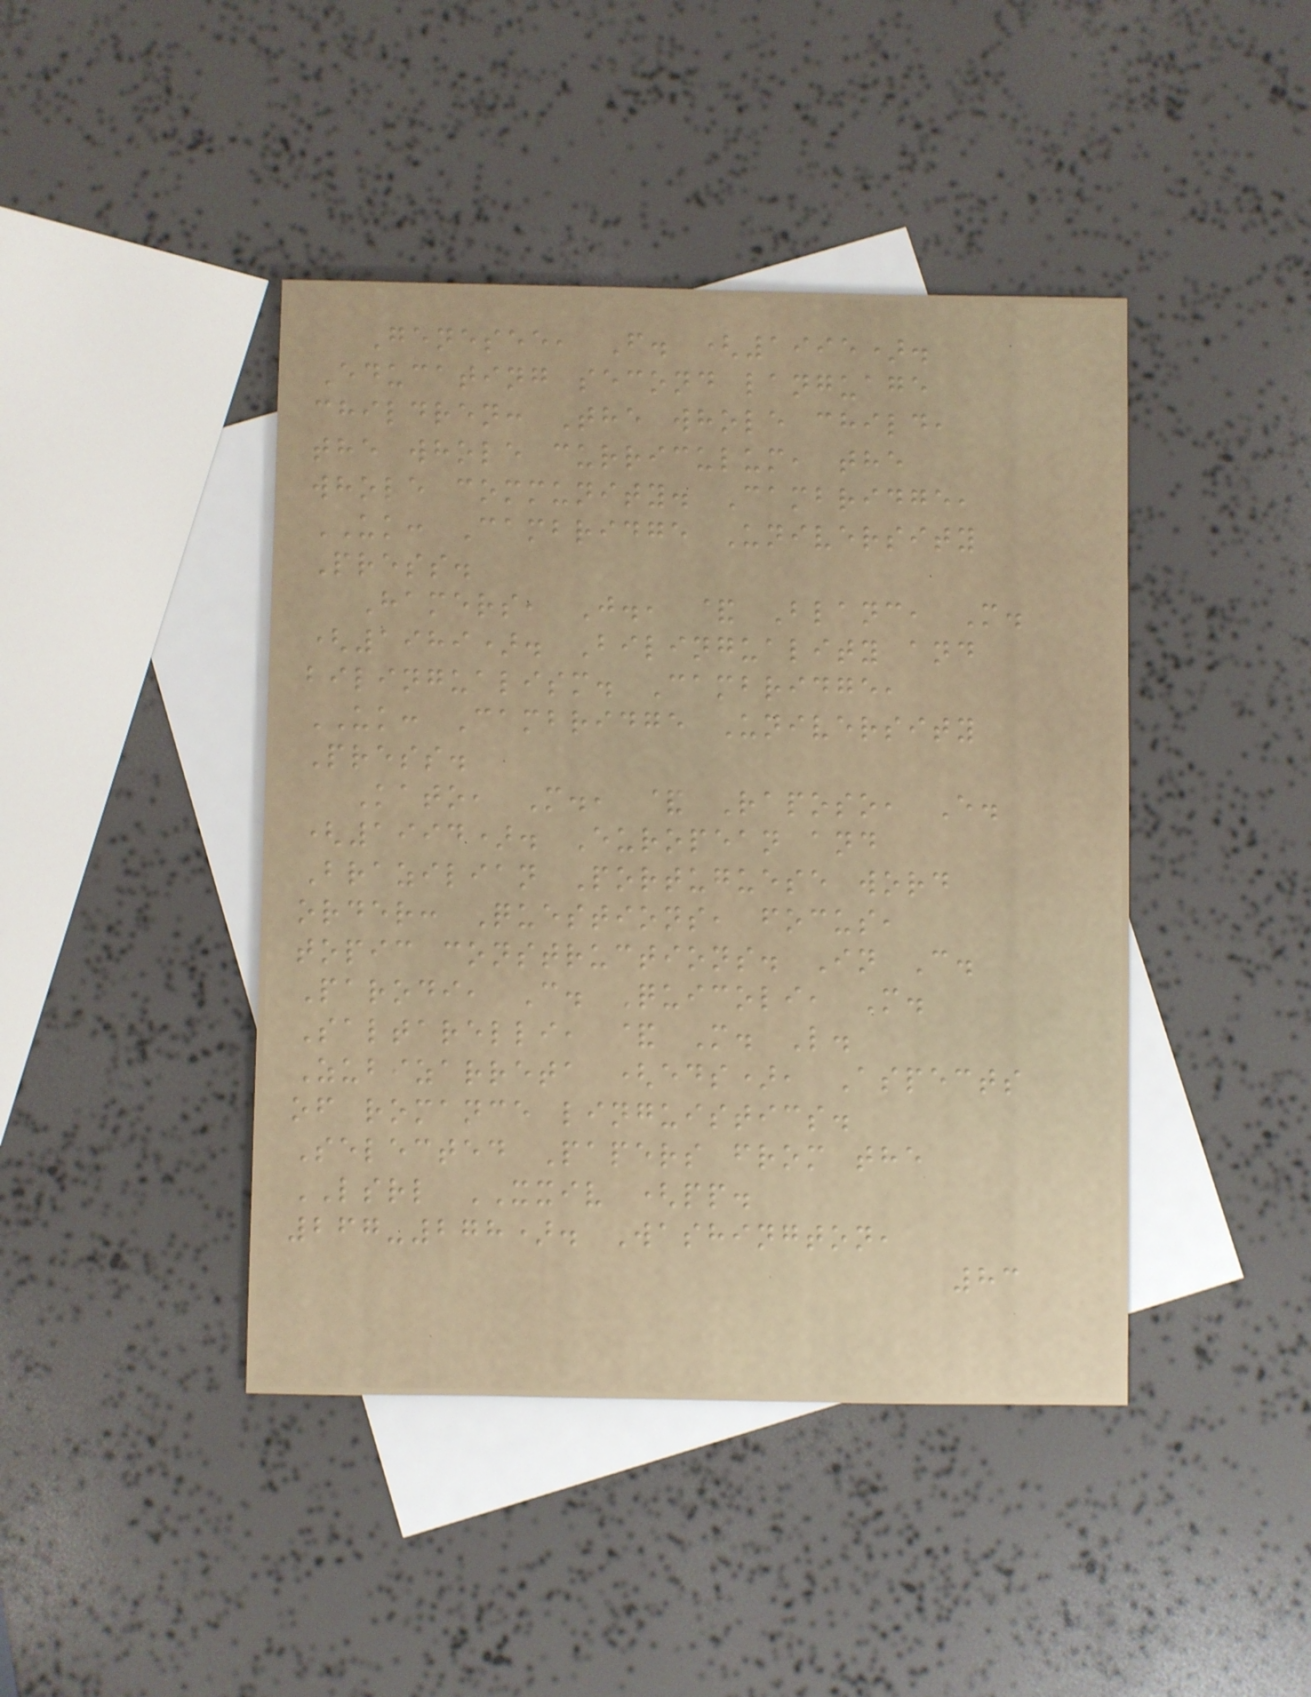Genesee, F. (1995).
Educating second language
children: The whole child,
the whole curriculum, the
whole community. Cambridge,
UK: Cambridge University
Press.
Hamers, J., & Blanc, M.
(1989). Bilinguality and
bilingualism. Cambridge,
UK: Cambridge University
Press.
Kato, M., & Raposo, E.
(1994). European and
Brazilian Portuguese word
order: Questions, focus,
topic constructions. In C.
Parodi, C. Quicoli, M.
Saltarelli, & M. L.
Zubizarreta (eds), Aspects
of romance linguistics.
Selected Papers from the
LSRL XXIV (pp.
267-278). Washington,
83
